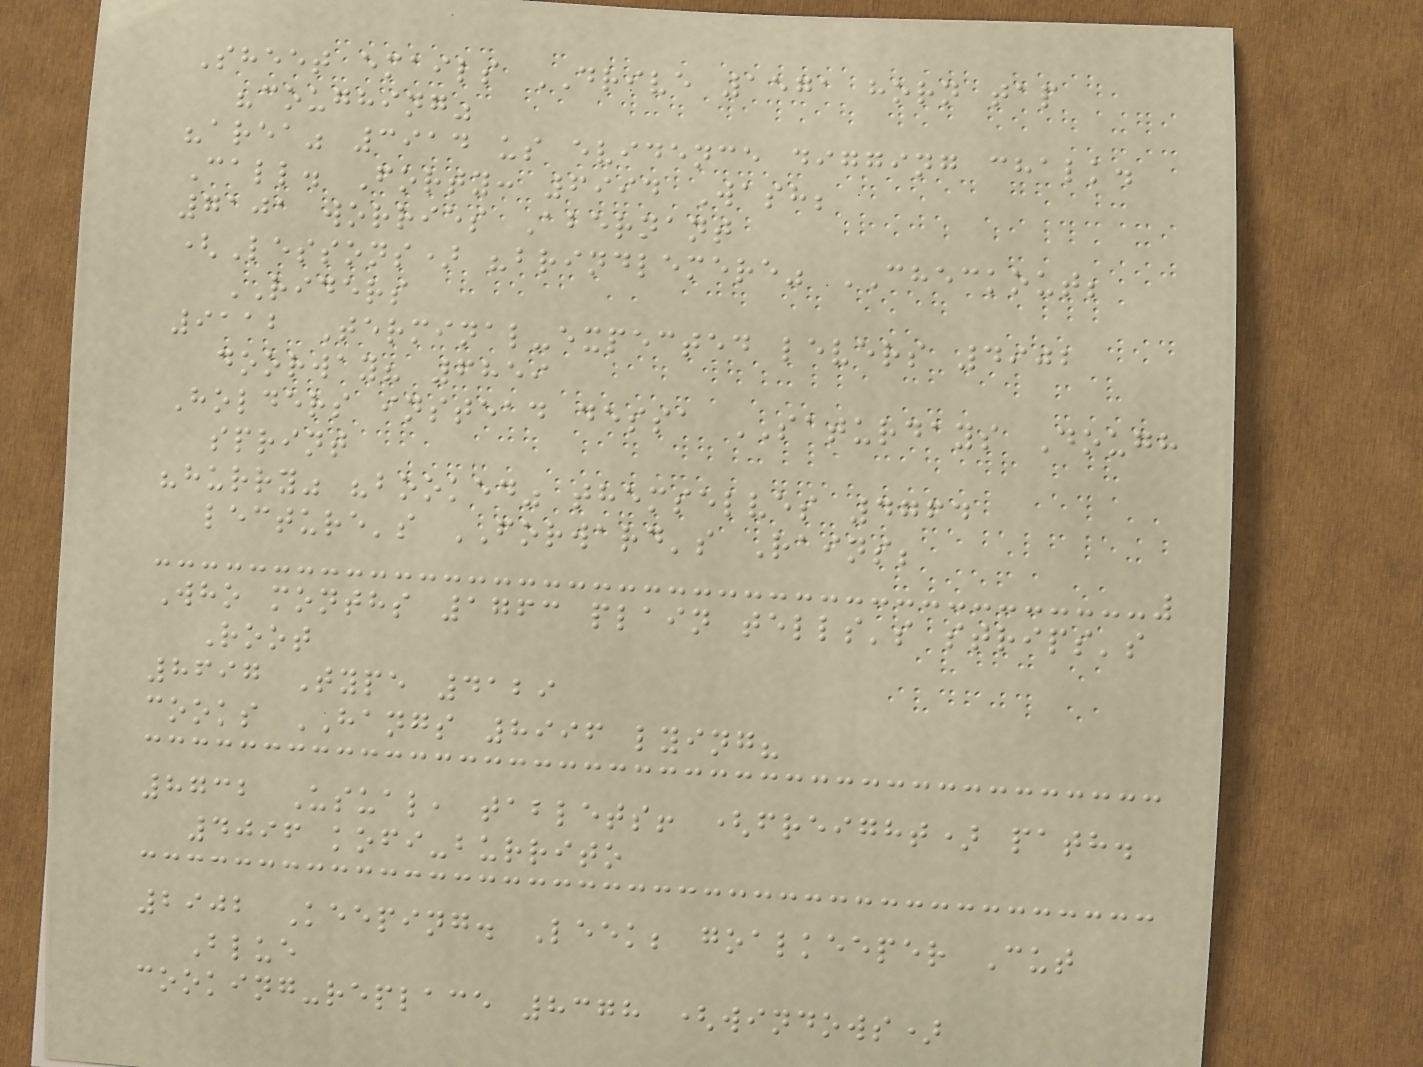Sheet emails DRIVE 1571 horn tap
"coughing"
"area" 3914 us evidence digging chalk.
Call. Forty: 6994 Wash;
7101 worries Abernant
(Lessons) "brindlemere" CHECKOUT;
RIDERS
9112 Terminal-expected levers 4902
doorway? 6859
Holders instead dessa SATURDAYS Dough
sprint
"hurry" "booked" themselves 4764
lecture's FORWARD's Rains;
Who months 1763 plain tells's strips's
Root
8697 Type 4129
cooks HANGS 8996 lying?
8732 Usual, tablets! (freight) path.
4096 kofi-burrito
2902 Keeping. Leek; goalkeeper Cut
Blue
cooking-replace 8378 (windows)
